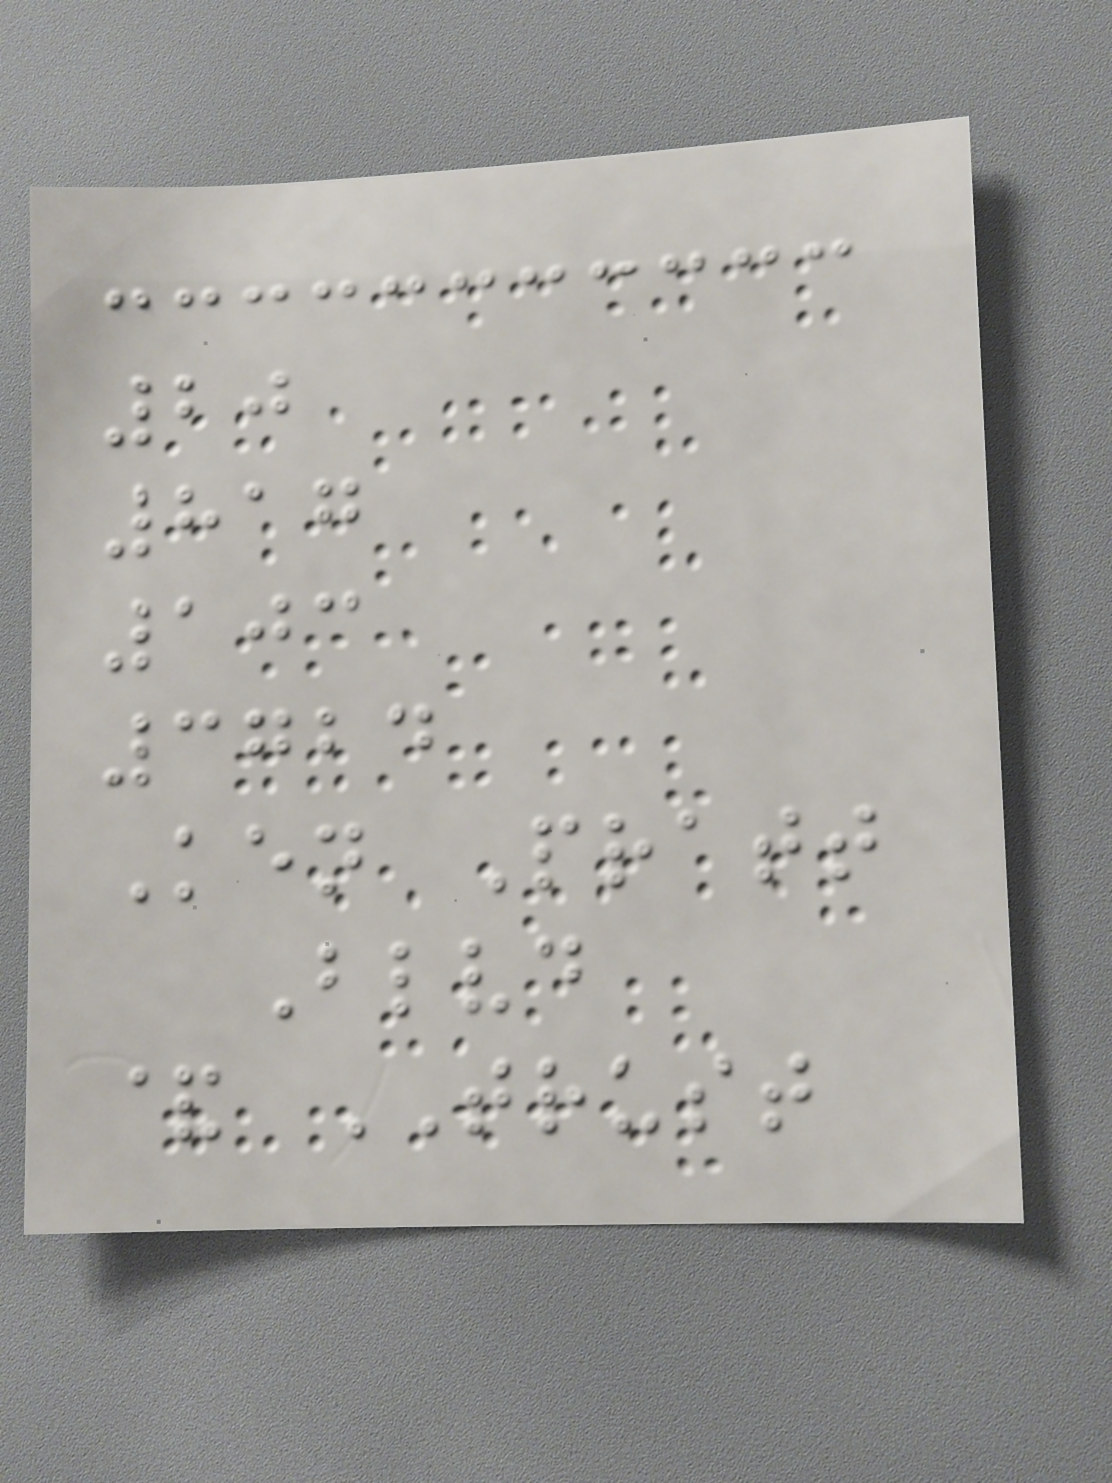20
817
103
3724
Ken Pratt
Blvd
& TRUST
